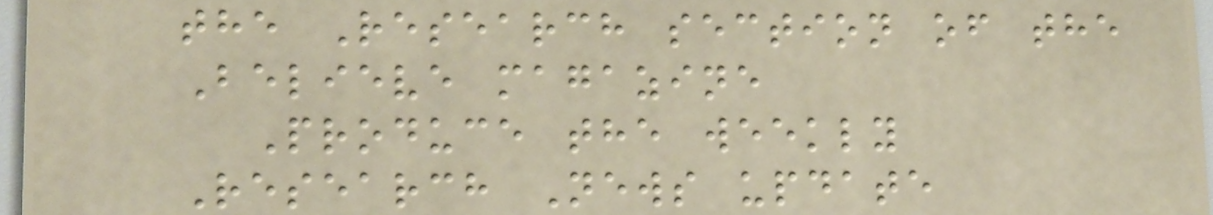the Research section of the
Believe magazine
Produce the weekly
Research News update
